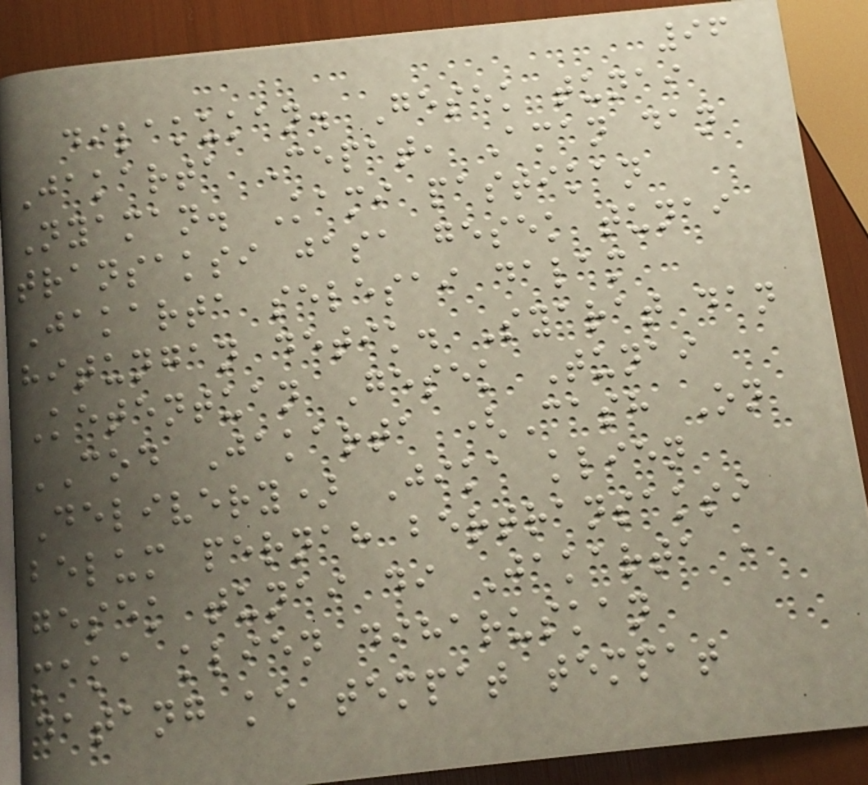96
dilakukan. Gesek tunai
Jakarta Cepat, Aman dan
Nyaman. Kami pastikan
transaksi jasa gesek tunai
Jakarta selesai dalam
hitungan detik. Syarat dan
Ketentuan Gesek Tunai
COD Jakarta (Cash On
Delivery) Jika klien
belum pernah bertransaksi
gesek tunai di Jakarta ,
maka klien diharuskan
datang ke tempat tempat
